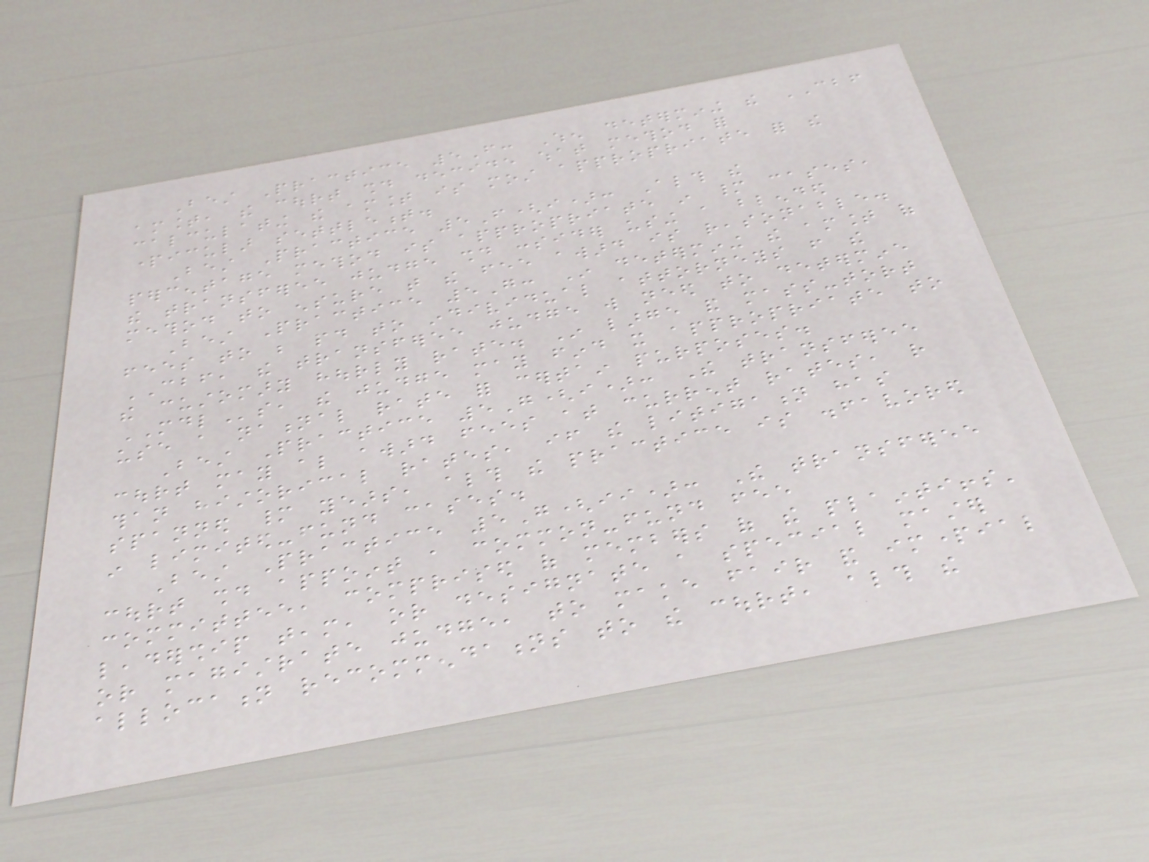Best Practice 5F: When determining the CBF
amount, the court should decide what method for
calculating the amount is most appropriate for the
particular settlement.
Best Practice 5F(i): Although the
percentage method is appropriate in many cases,
the transferee judge should consider using a blended
method to ensure that the fee award is reasonable.
Best Practice 5G: In determining the amount of
fees to be paid to individual attorneys from the
CBF, the transferee judge will need to determine
the customary hourly rate. In large and mass-tort
MDLs, the judge may find it appropriate to
use a national rate for certain purposes.
Best Practice 5G(i): The transferee
court may also award fees at current rates, rather
than historical rates, if the litigation has
spanned many years, although the practice is disfavored
in limited-fund cases.
Best Practice 5G(ii): The transferee
court should appoint a common-fund fee
committee, comprised of members of the plaintiffs'
leadership team, or designate a special master
or magistrate judge, to make fair and impartial
allocation recommendations to the court, although the
